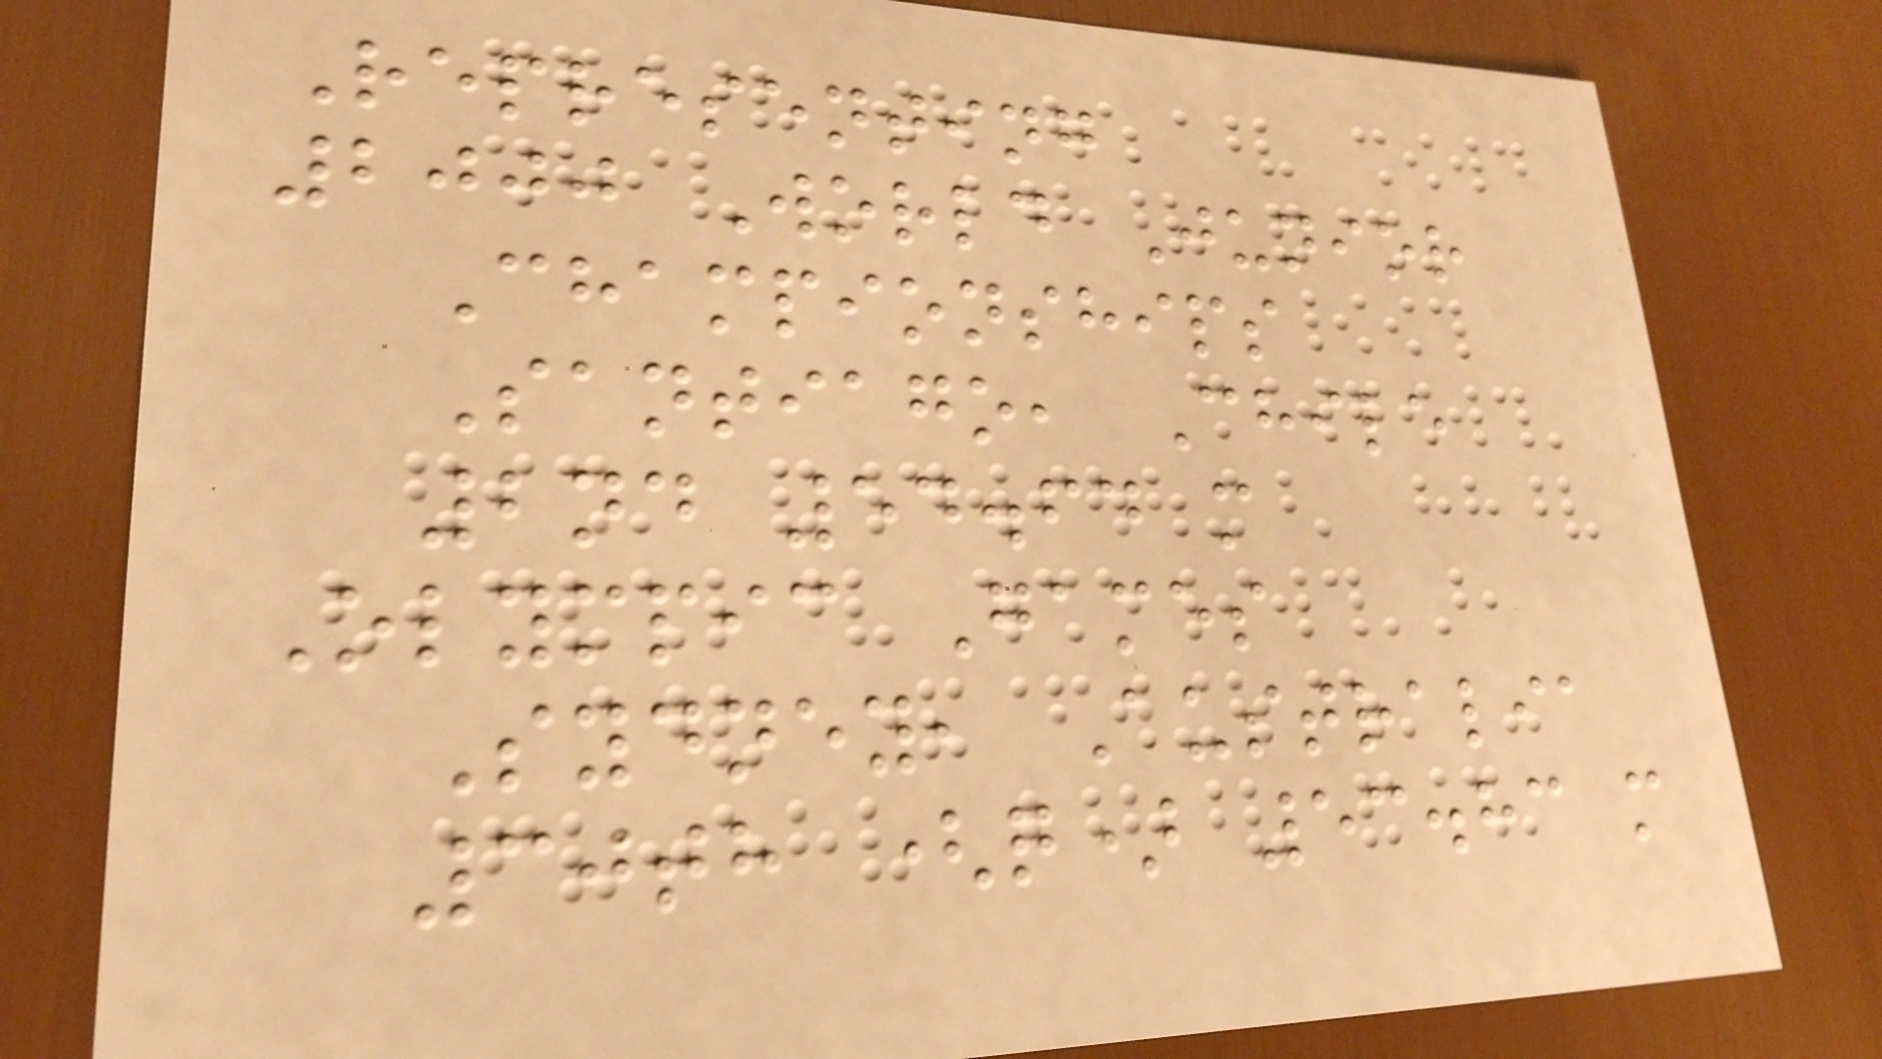Representing
2000 World Junior
Championships
Santiago, Chile
2nd 54.64 m
Olympic Games
Sydney, Australia
30th (q) 53.83 m
